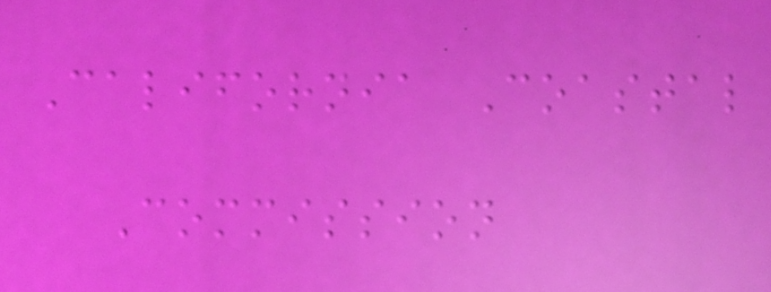California Coastal
Commission
